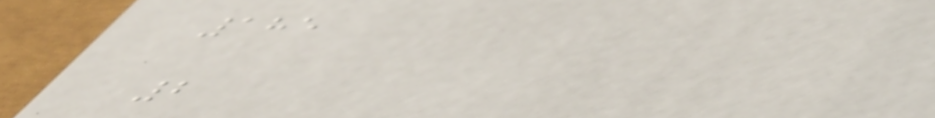185
2
